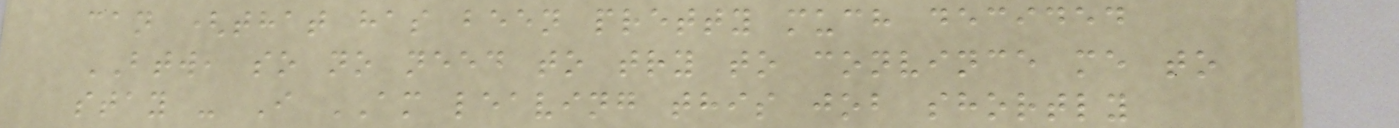can (that has been pretty much decided
BTW, so no need to try to convince me to
stay - I AM leaving this job shortly
